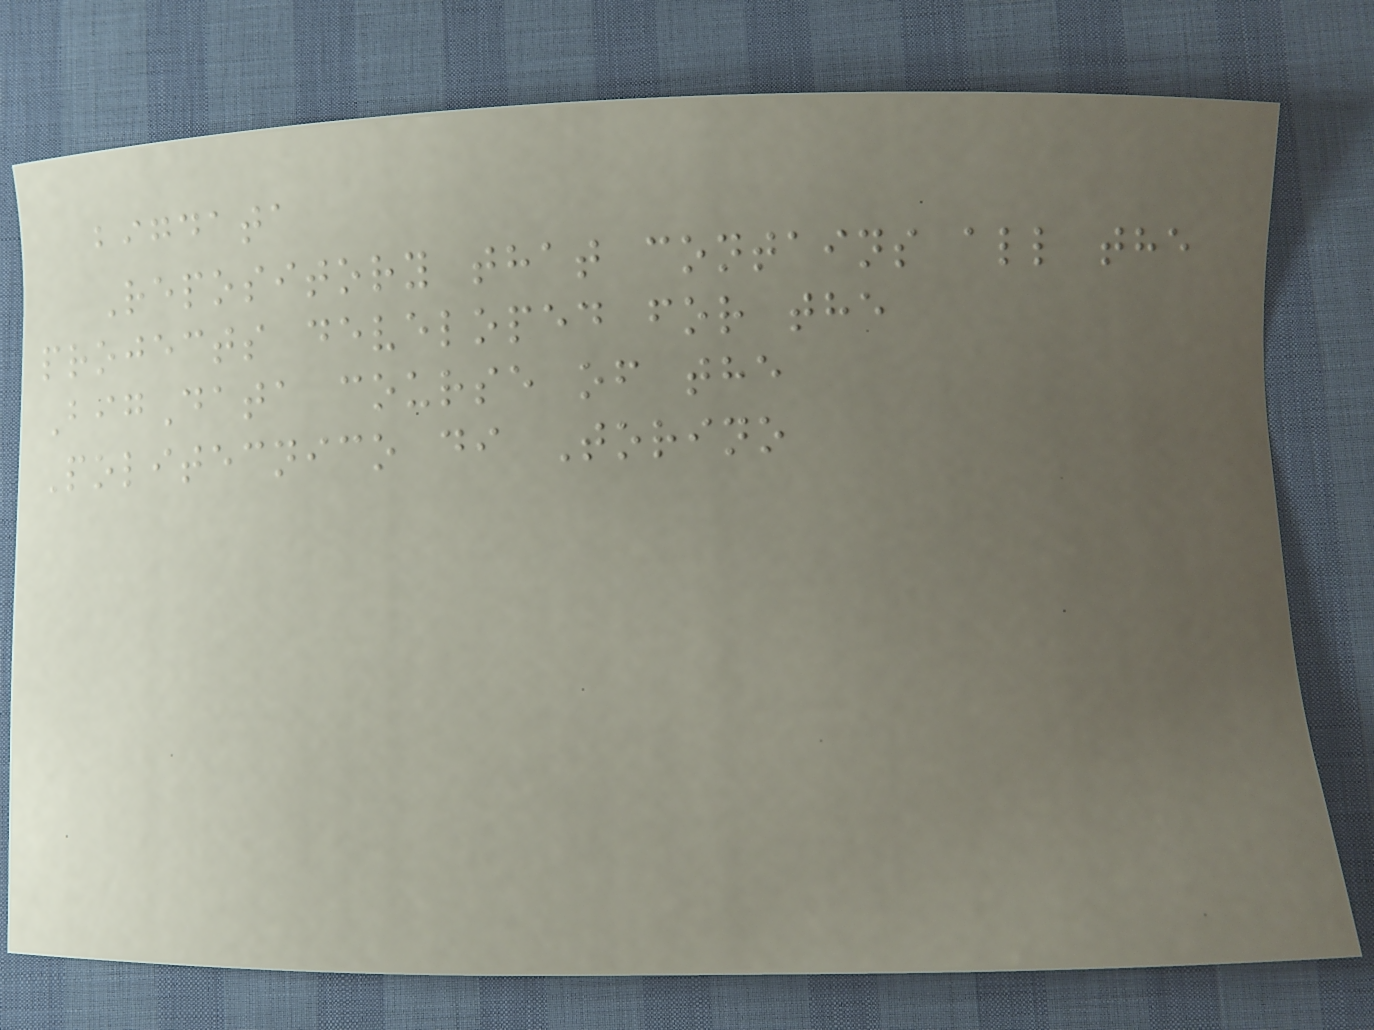bigdata
Repository that contains all the
projects developed for the
BigData course of the
Politecnico di Torino
